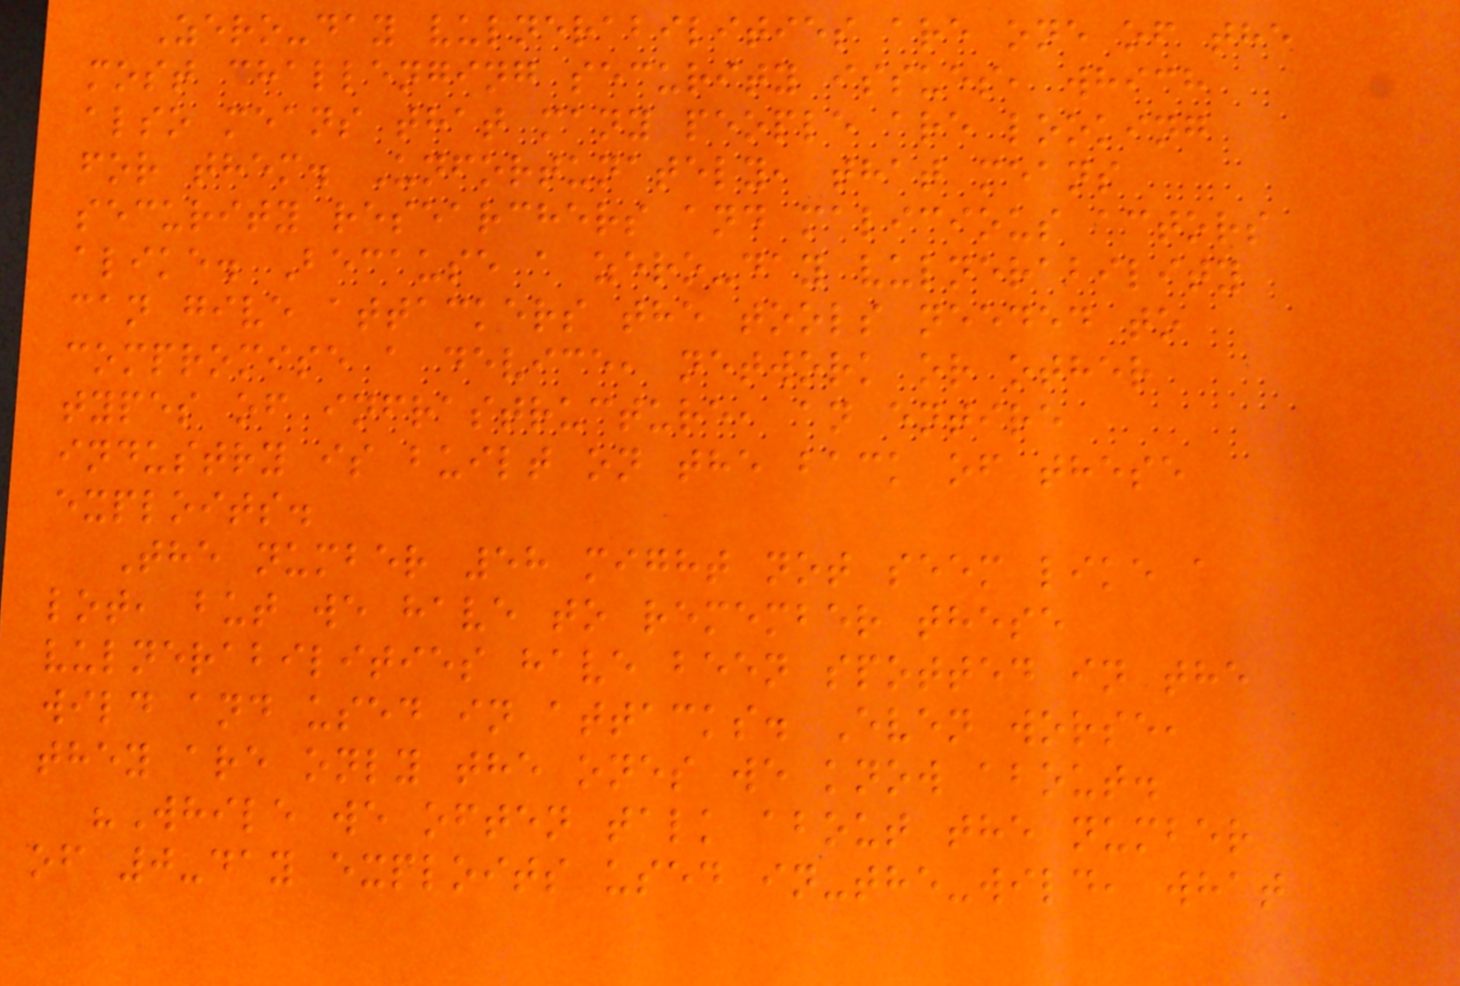Zero-day vulnerabilities are one of the
most challenging security issues, which
also means that many people are looking
for them. Unfortunately, that means
security researchers and malicious actors
alike. Because a zero-day vulnerability
can give attackers the tools needed to
compromise a device, network or other
types of infrastructure, an entire
industry is built on the back of these
exploits.
The number 58 might not seem like a
lot, but we have to remember these
vulnerabilities have been spotted in the
wild and used in attacks. Even worse,
they are only the ones we know about.
"While we often talk about the number
of 0-day exploits used in-the-wild, what
